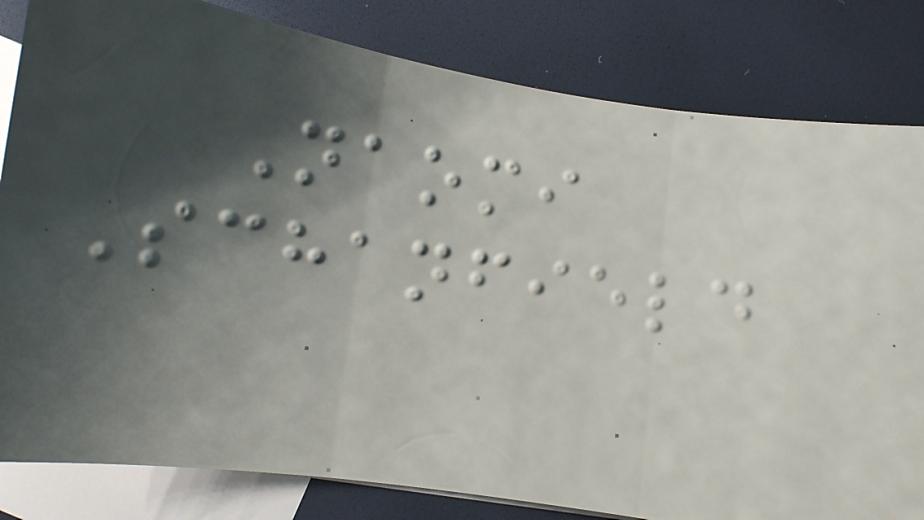Naomi
Schanfield
